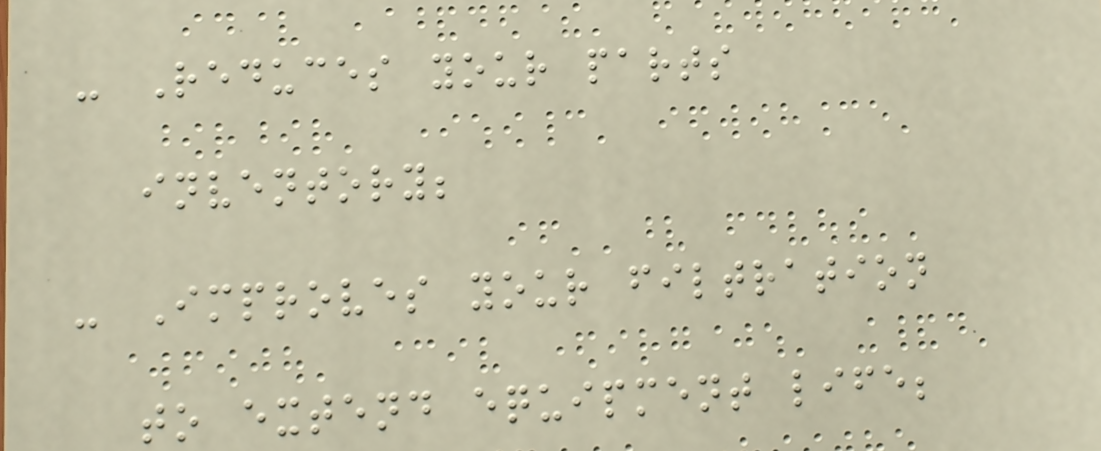- Reduces your parts
inventory;
- Improves your filtration
to extend equipment life;
